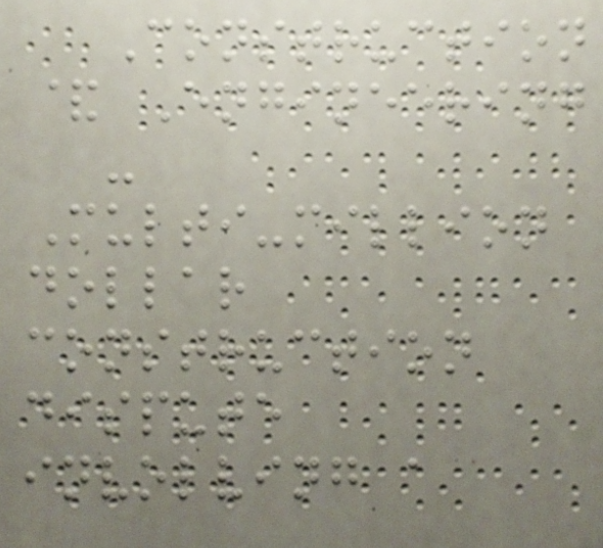Construction
& Engineering
-
Multi-million
dollar
construction
dispute
involving a
